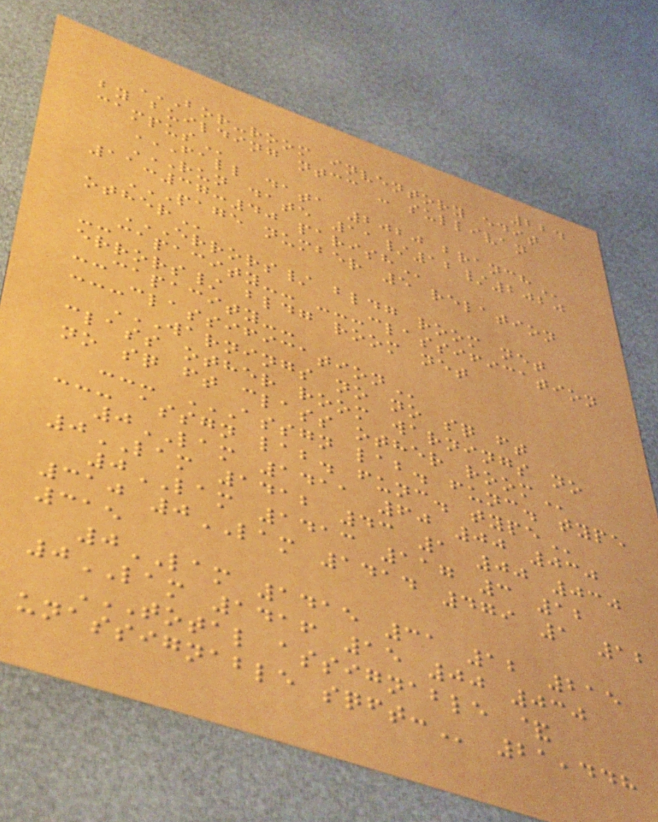224
BOR-ROOM INVENTORY EDIT
BY BUILDING NTCC - SULLIVAN
CAMPUS
FALL DATA 2020 BRANCH
RUN DATE 11/12/2020
11:37:40 PARISH
PAGE NUMBER 5 RELATION
OTHER
ERRORS/ BLDG ROOM NET
--CAPACITY-- ---CLASSIFICATION
ERRORS/ BLDG ROOM NET
--CAPACITY--
---CLASSIFICATION
WARNINGS NO NO SQ FT
CLASS OTHER ROOM WARNINGS NO
NO SQ FT CLASS OTHER ROOM
--- ASSGN LAB. FUNC. TYPE
--- ASSGN LAB. FUNC. TYPE
0LAM 1411 60 00 030
0LAM 1412 43 1 00 030
0LAM 1413 117 3 12
310 0LAM 1414 479 1 12
315
0LAM 1415 31 12 215
0LAM 1416 15 00 030
TOTAL ASSIGNABLE &
UNASSIGNABLE SQFT: 21,448
